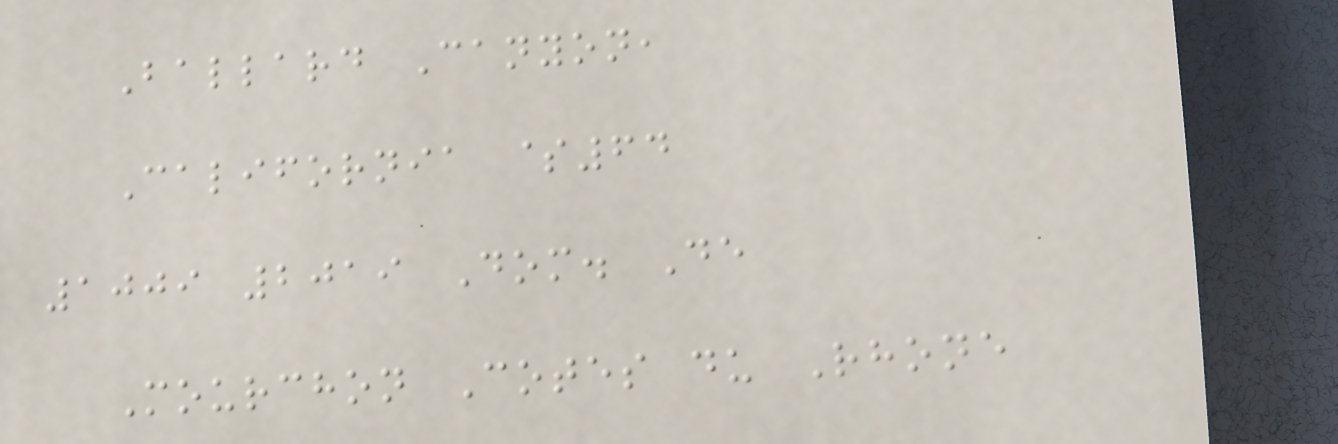Ballard Canyon,
California $64
1009 2019 Dom. De
Mourchon Cotes du Rhone
